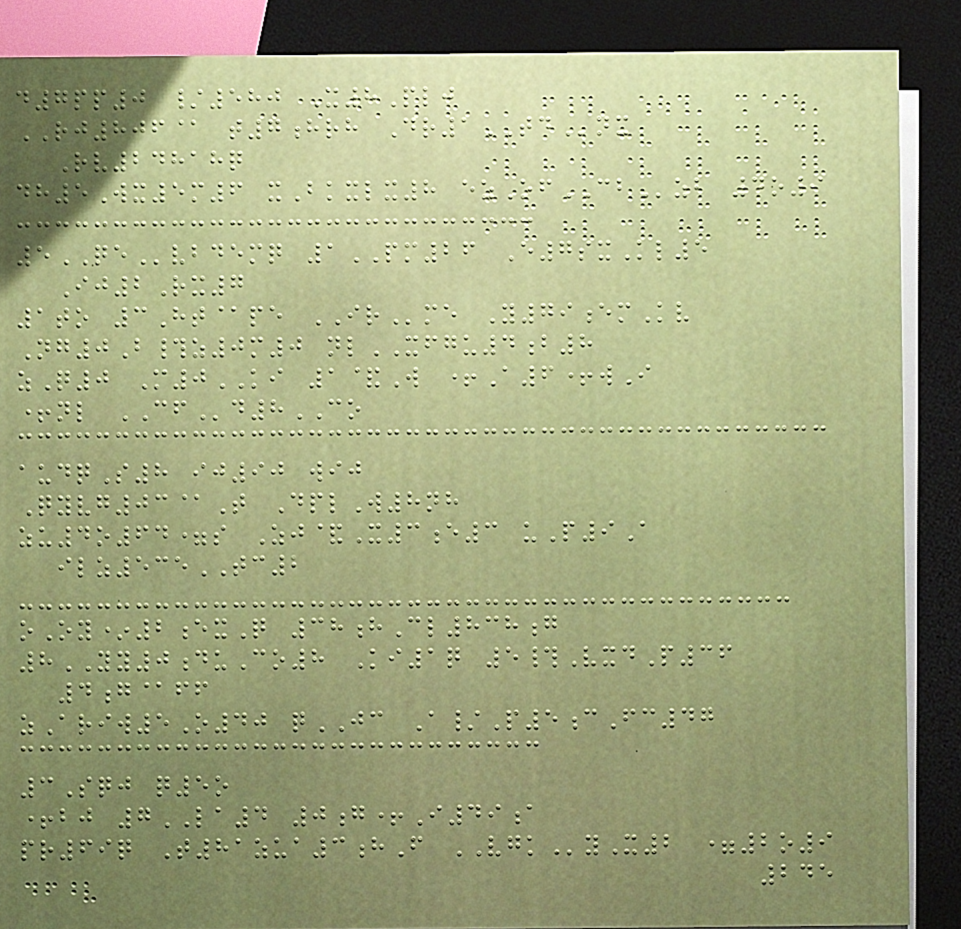d7pp0 /580 X8Plj
RJ806@ t7hrh Dr1TDnx
Rv24818q
dh5Wx5m6 xBkxlx8 ezOfCBzb 4o9
5QEvbdemq 1PM26 E7sxKl5
Ij2Rx7
1to 3Ht@pe IRme Y79emKv
Ng0B#z0m0 nlXFGU4b8
zQ0 M0KI 1&W +A6+wI
+nl CFd8CO
audqS8 ij90 wij
Qyvg03@T DplW8nh
zu4o64=s Zj&X3e3 uP9A
ilz535TC2
oOy*2exQ 38hCl838g
8YY0duCo8 Ki1q 5#VxdP36
4g@ff
zAriw5O40 qJC A/P5cFc47
3Sqj q5o
+bj 7LA4 0g+I49a
pr69q T81zua3hF VGKyX2 =2o9
245
